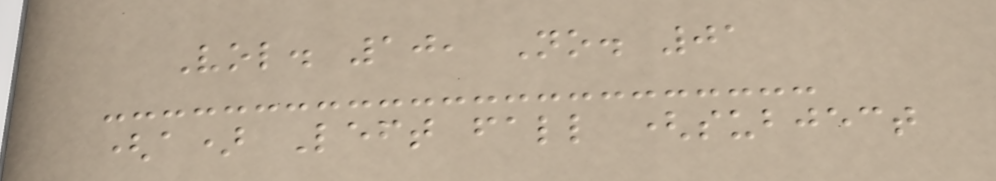Vol. 10, No. 01
(a) Left fall (subject
